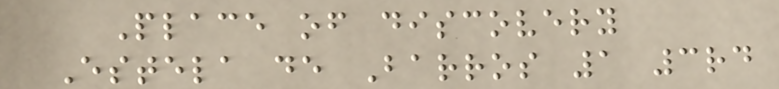Place of discovery
Estela de Barros 1 3rd
